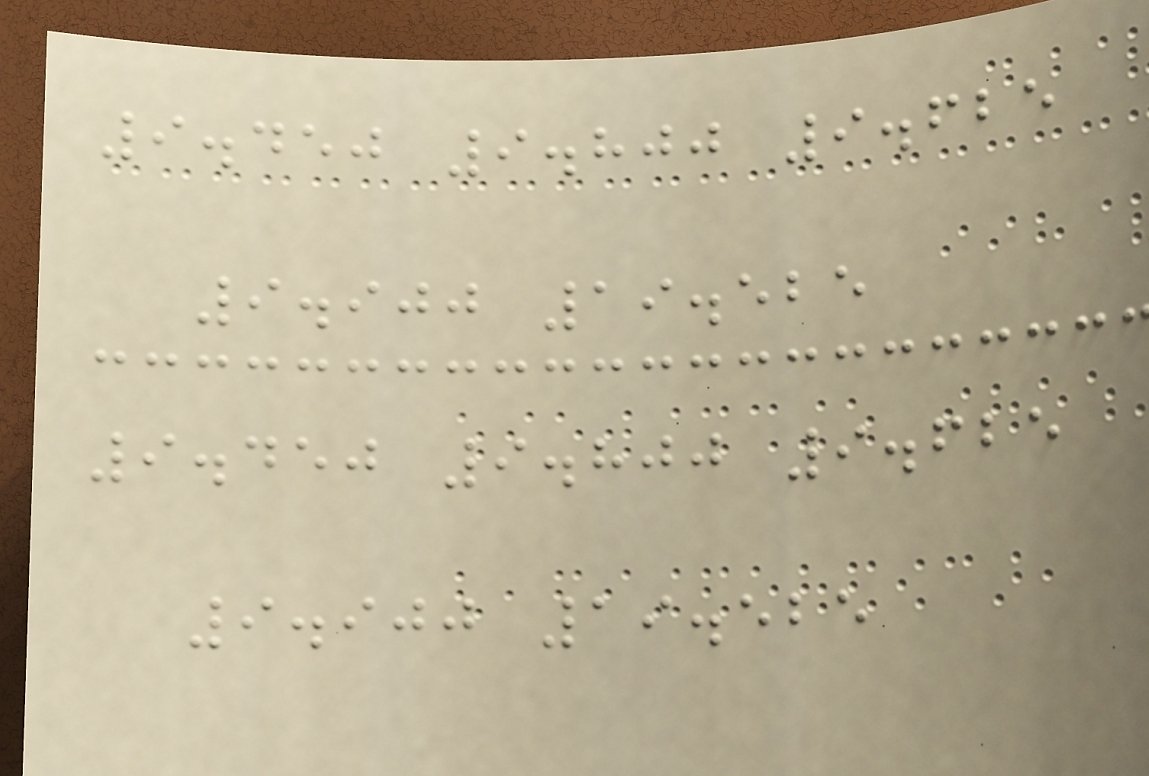9.450 9.800 9.625
9.900 19.525
9.450 9.800 9.625
9.900 19.525
